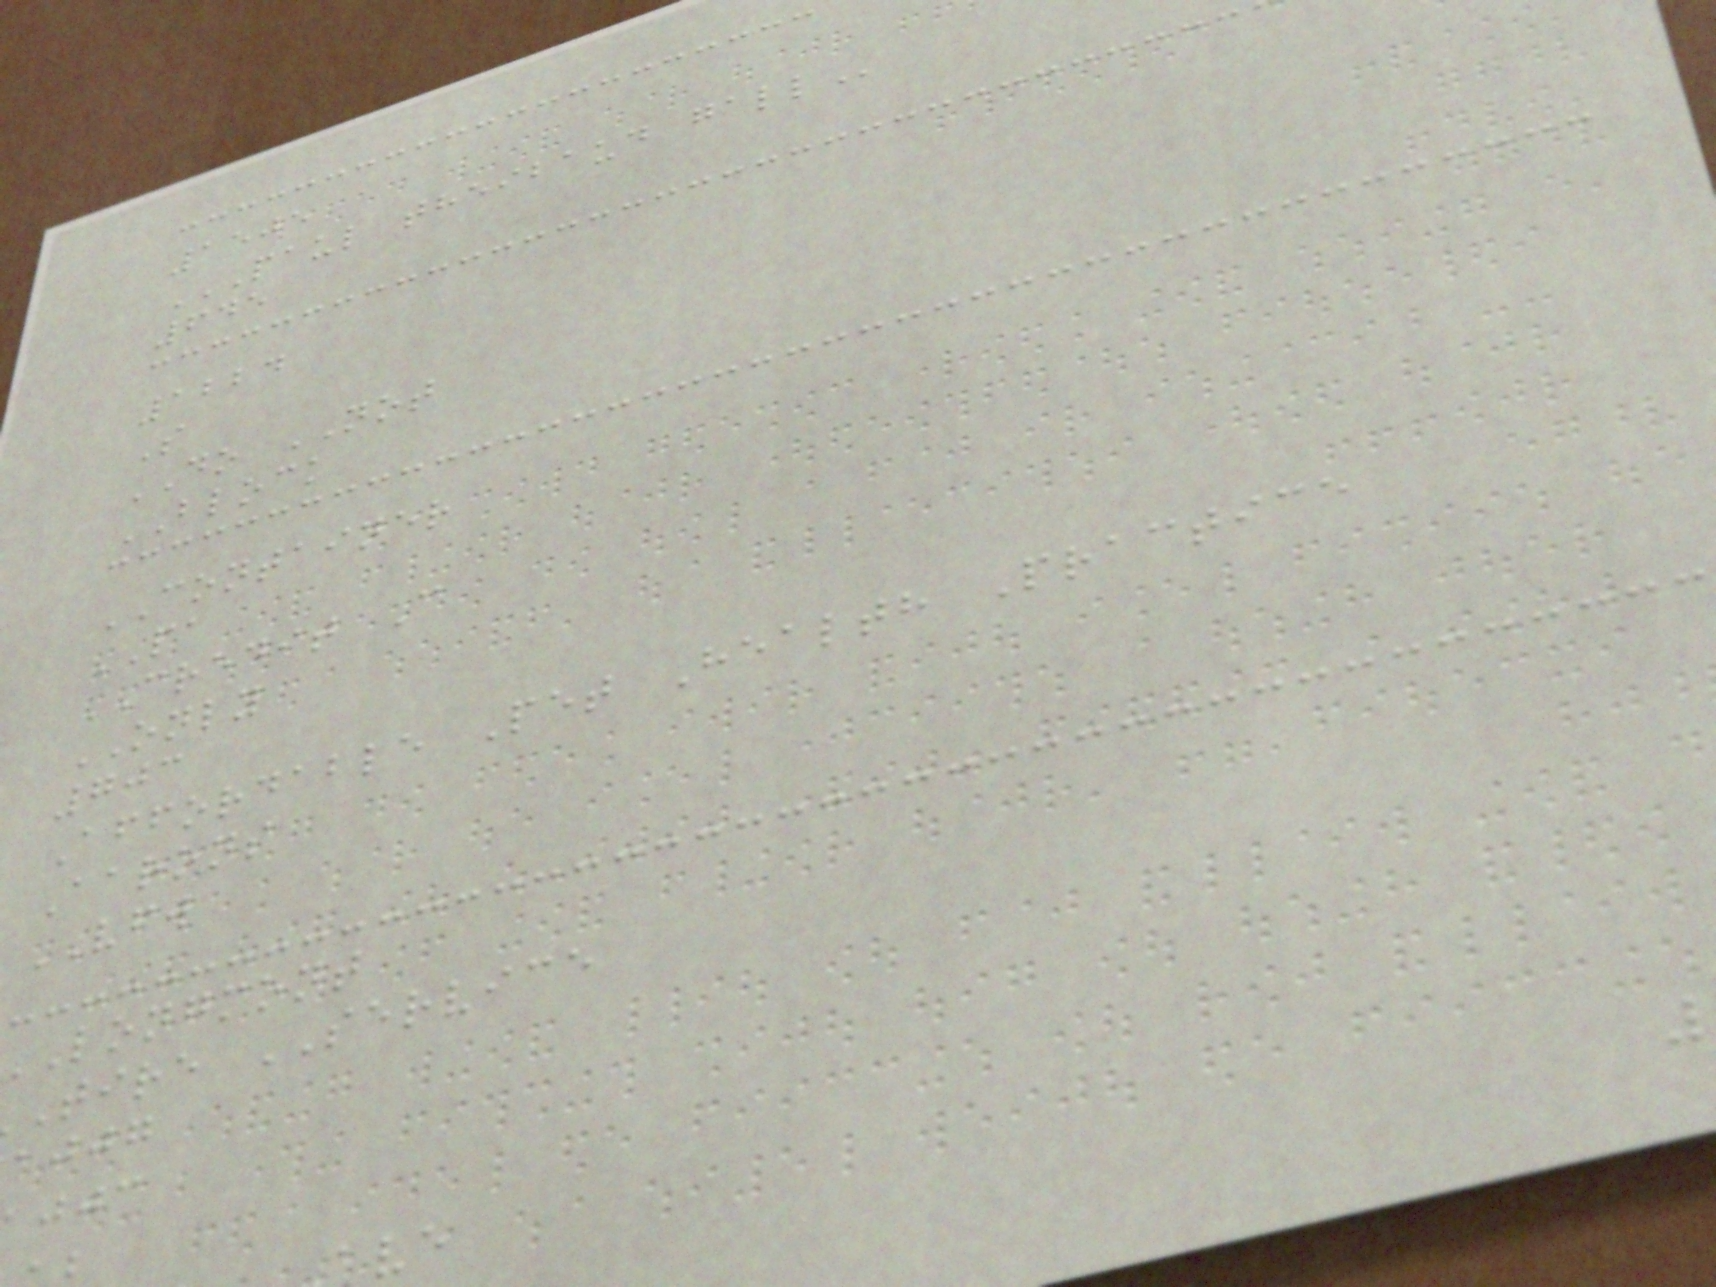1505
PAUL THEIBAUD GALL
645
1224
S
DO NOT
BLOCK
CONTAINER
PA
CREDIT C
ONLY
703
Affordable Pet Health Practice
Aarons
VFW
longmont
tire SERVICE
ajjg
